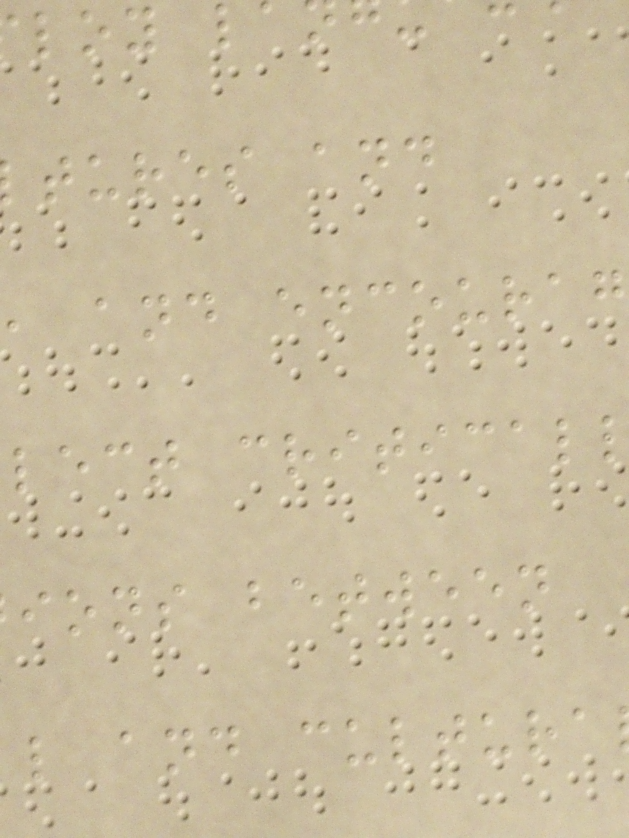tures and
, and encourag
lect critical
ions between
l and cultura
